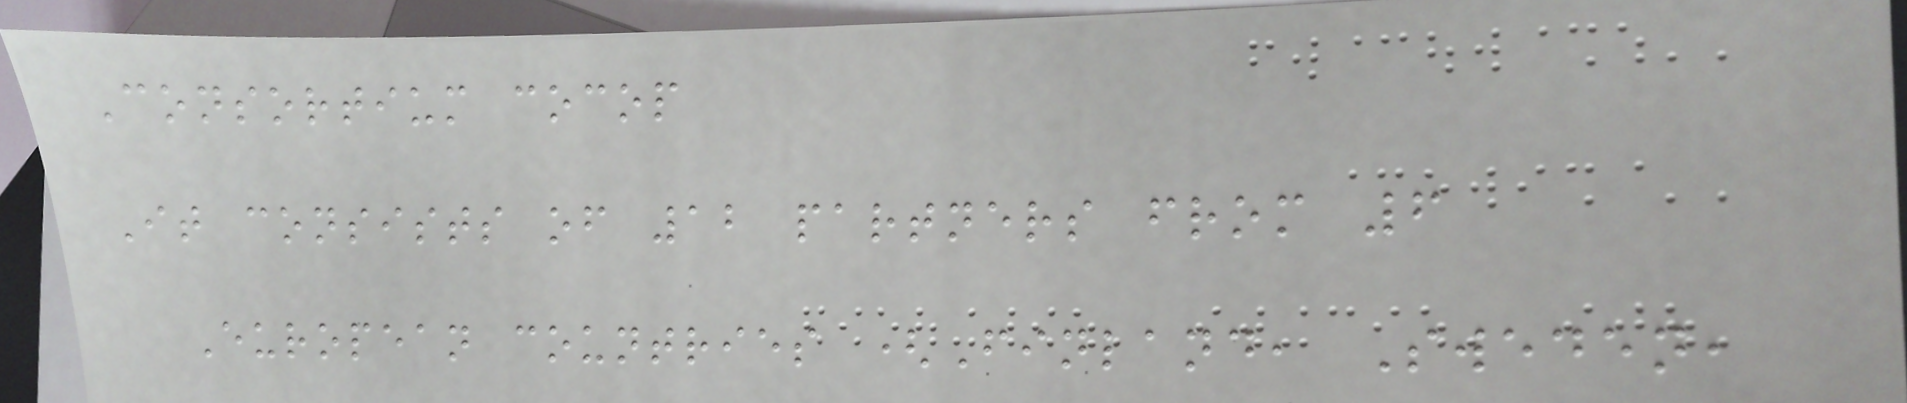Consortium cocop
It consists of 12 partners from 6
European countries (Finland, Sweden,
